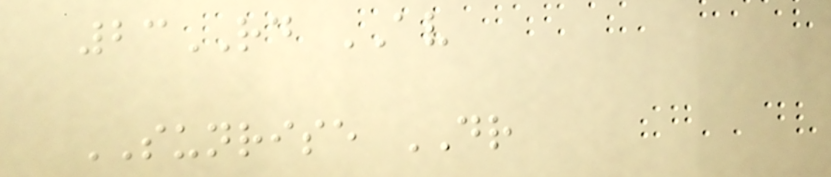23RD AV
SUNRISE DR
